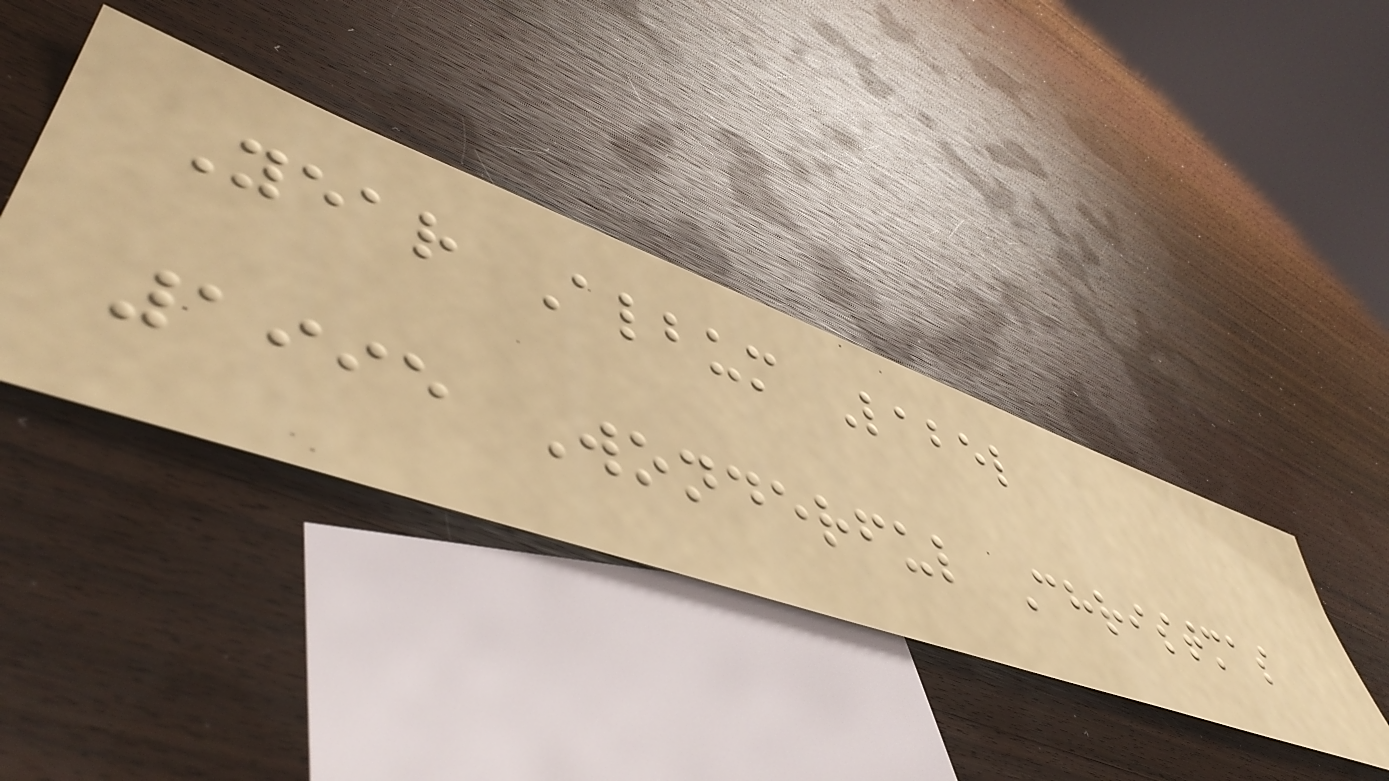Year Album Label
1995 Wonderful Christmas
